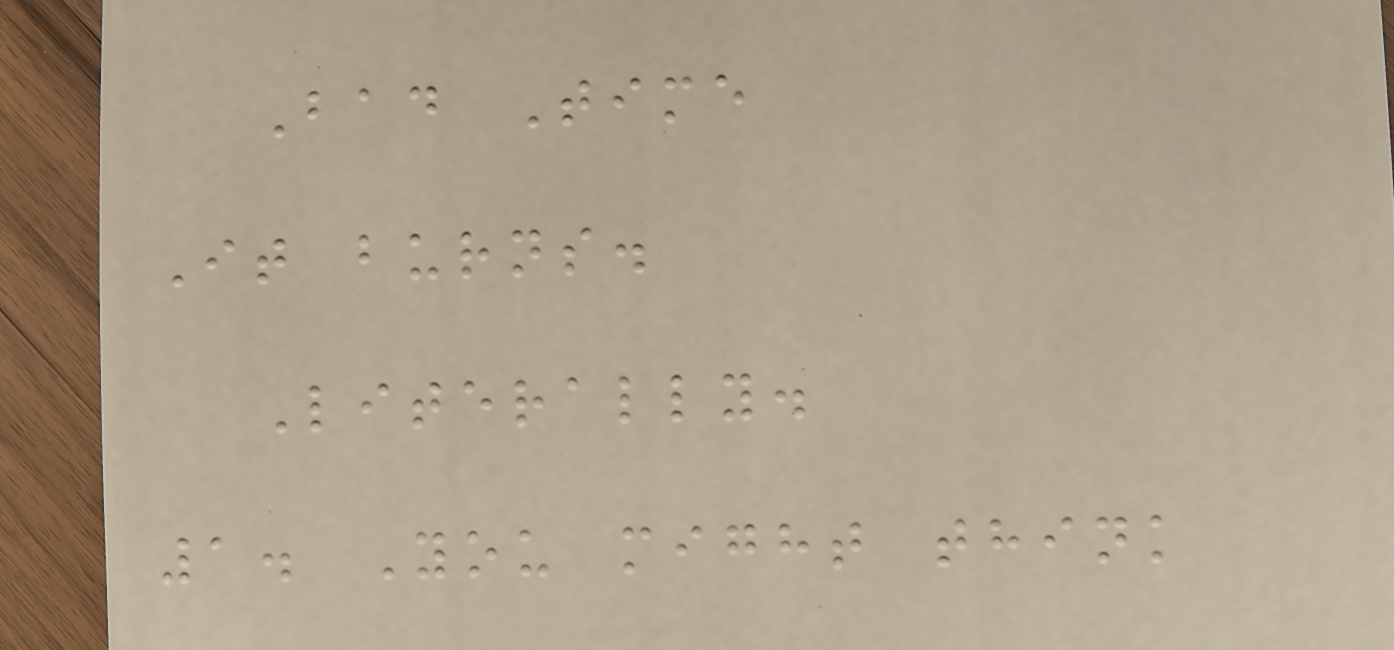Bad Time
It burns.
Literally.
1. You might think
